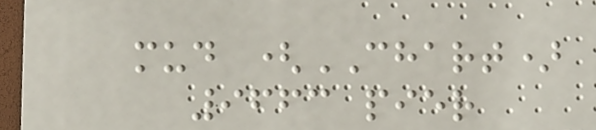mud (CHART)
9663 pier
